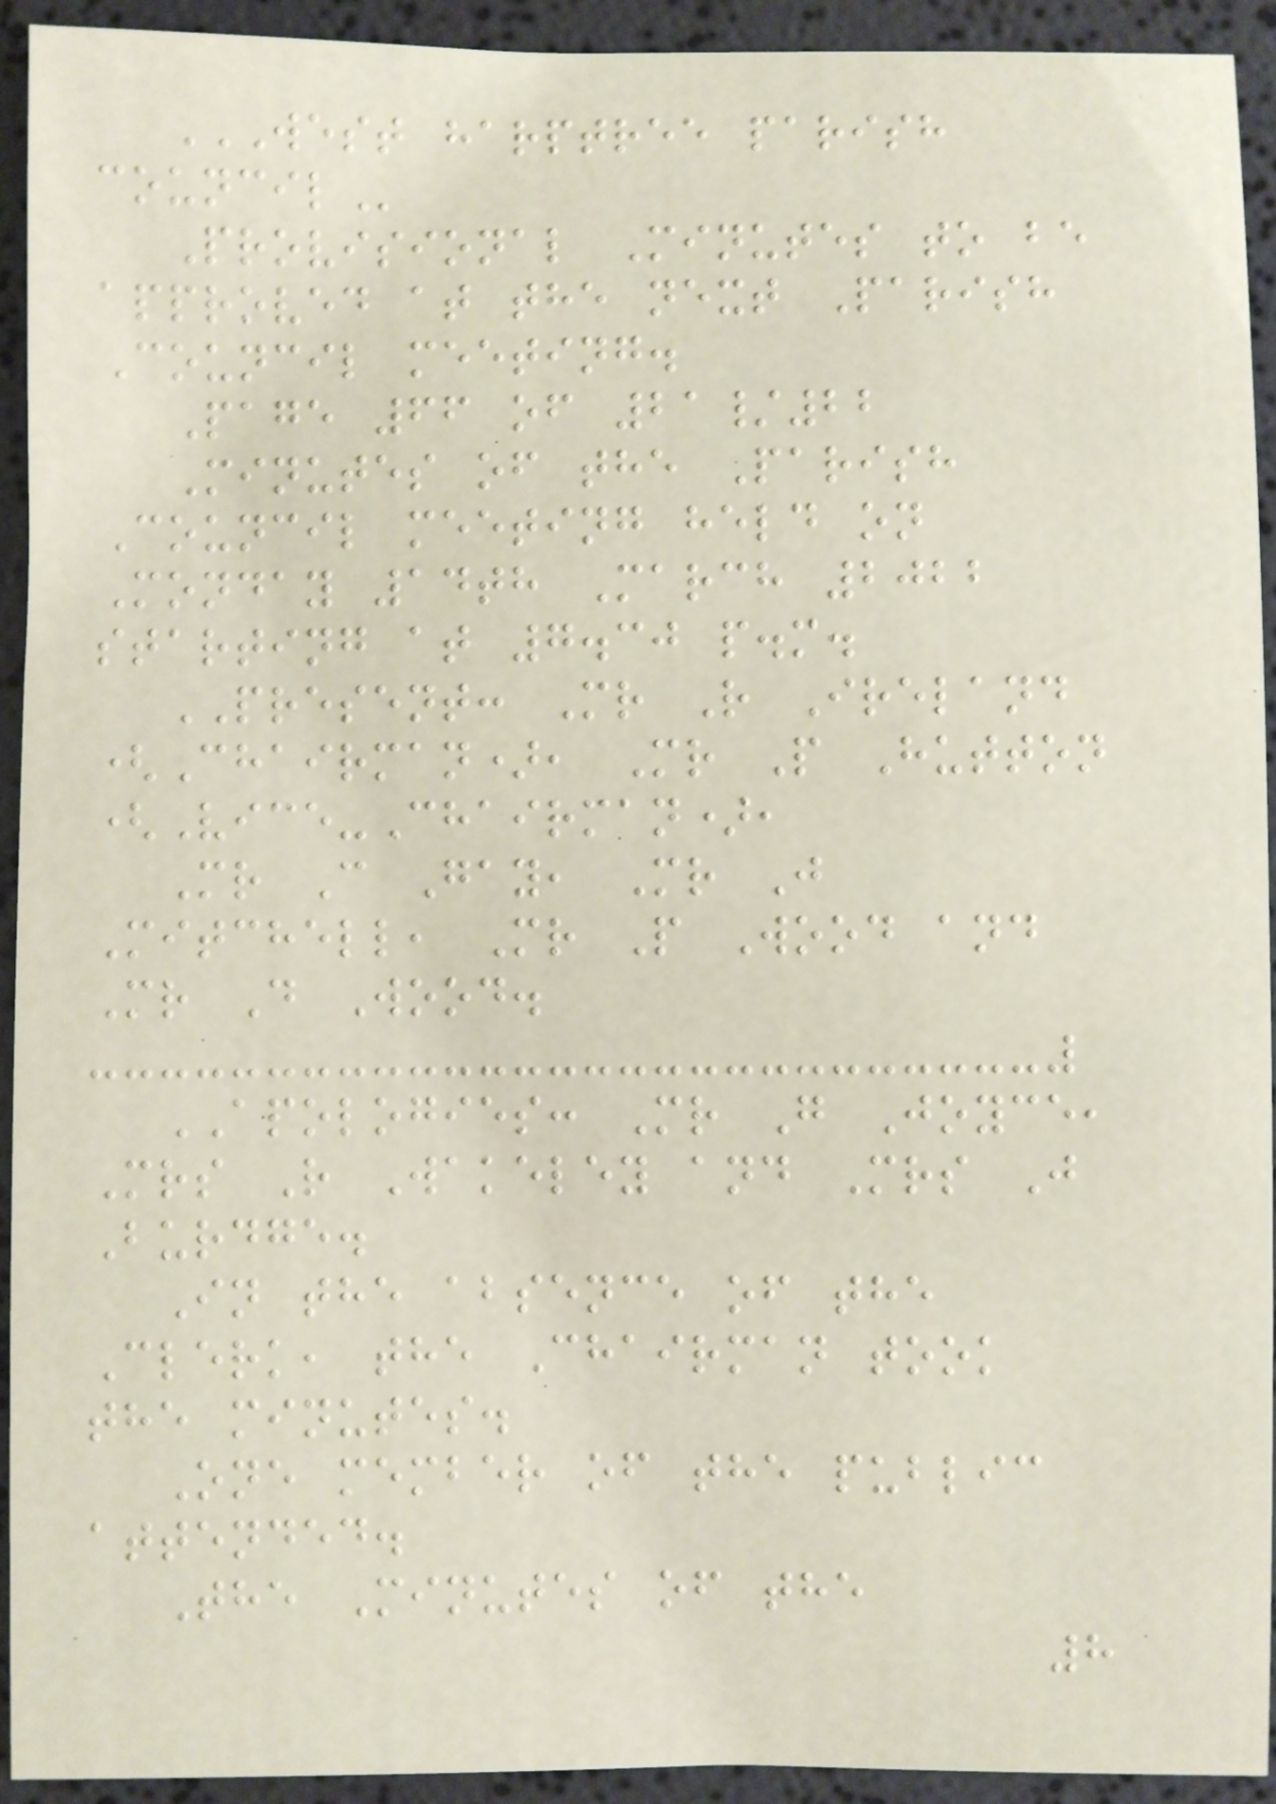WEST HARPTREE PARISH
COUNCIL
Provisional Minutes to be
approved at the next Parish
Council meeting.
Page 66 of 21/22
Minutes of the Parish
Council meeting held on
Monday 14th March 2022
starting at 7.30 p.m.
PRESENT: Mr R Ireland
(Chairman), Mr P Hutton
(Vice-Chairman),
Mr C Gay, Mr J
Mitchell, Mr P Wood and
Mr D Wood.
APOLOGIES: Mr G Joyce,
Mrs R Wakeley and Mrs J
Burdge.
In the absence of the
Clerk, the Chairman took
the minutes.
One member of the public
attended.
The Minutes of the
8
